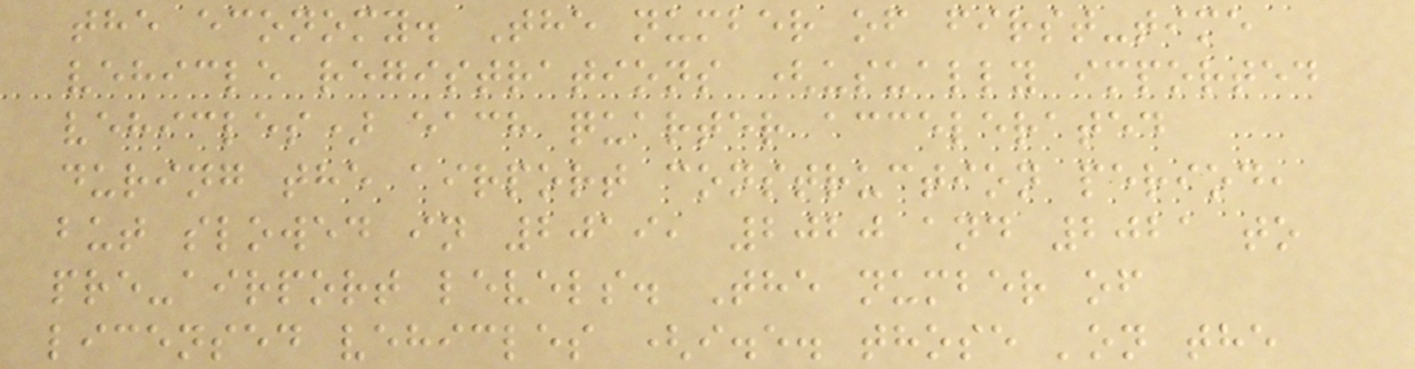the economy. The number of first-time
vehicle registrations (usually imported
vehicles) each quarter accelerated
during the airport construction period,
but slowed in 2019, 2020 and 2021 to
pre-airport levels. The number of
licensed vehicles (i.e. those 'on the
